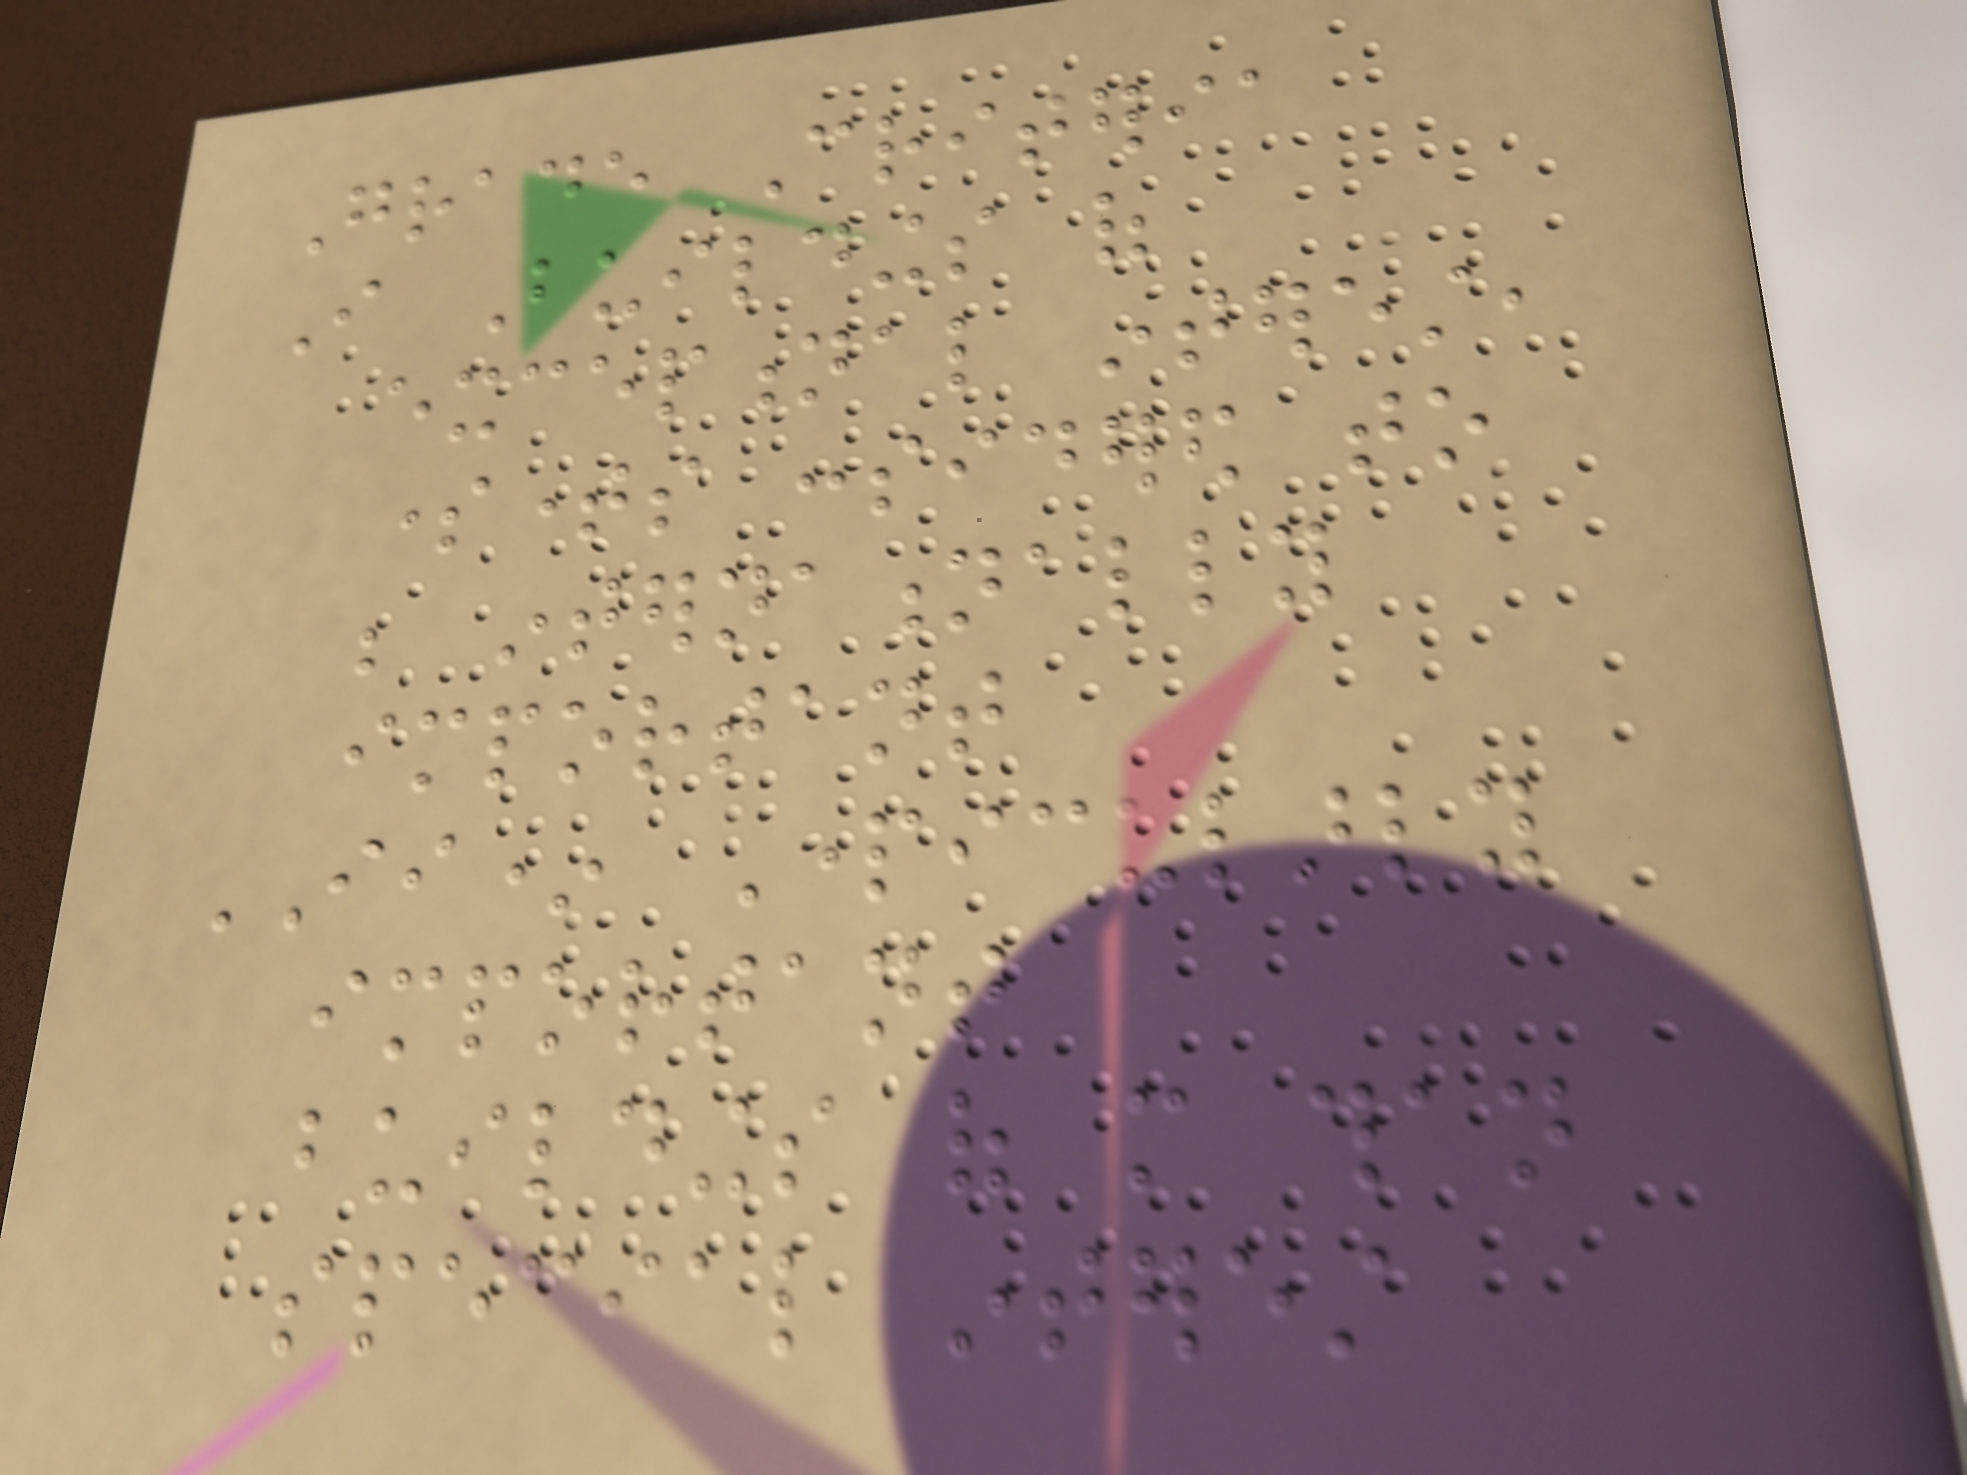Grade Criteria
I Buildings of
exceptional interest,
sometimes considered to
be internationally
important
II* Particularly
important
buildings of more than
special interest
